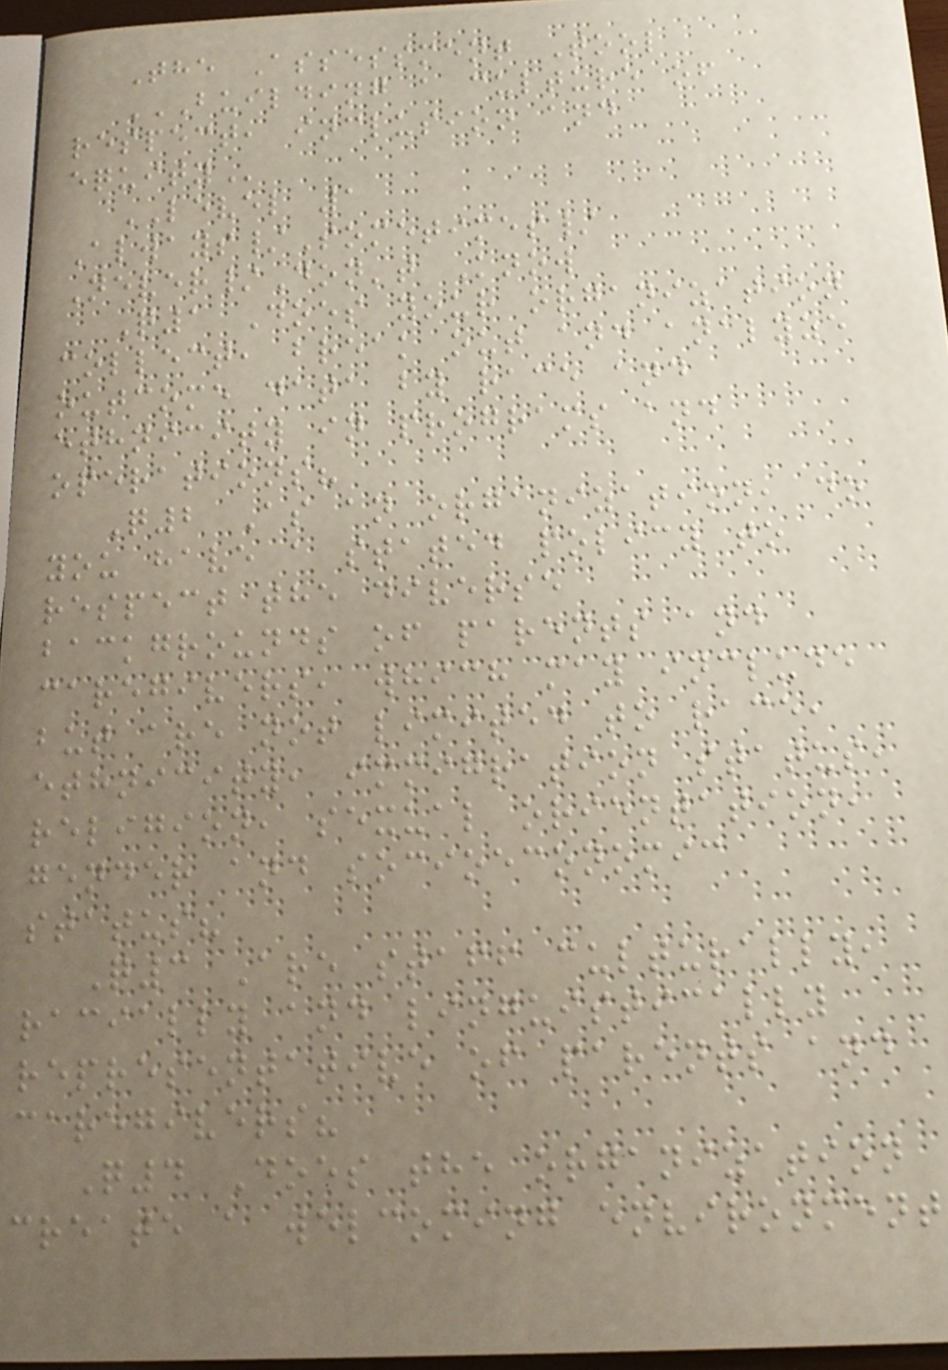The Assessment Tool
BUILDING A CULTURE OF
RESPECT, INCLUSION AND
EQUITY
LEVEL 1
Always/Sometimes/
Never/Don't Know
Q1 Does your organization
collect, break out and analyze
outcome data by race and
ethnicity in programs and
operations?
Q2 As an organization, do
you have a stated policy to
respect the diverse
backgrounds of parents and
caregivers, which may include
but are not limited to race,
ethnicity, immigration status,
religion, sexual orientation,
gender and socioeconomic
status?
Q3 Are staff culturally,
racially and linguistically
representative of parents and
caregivers?
Q4 Does the organization
create a welcoming environment
